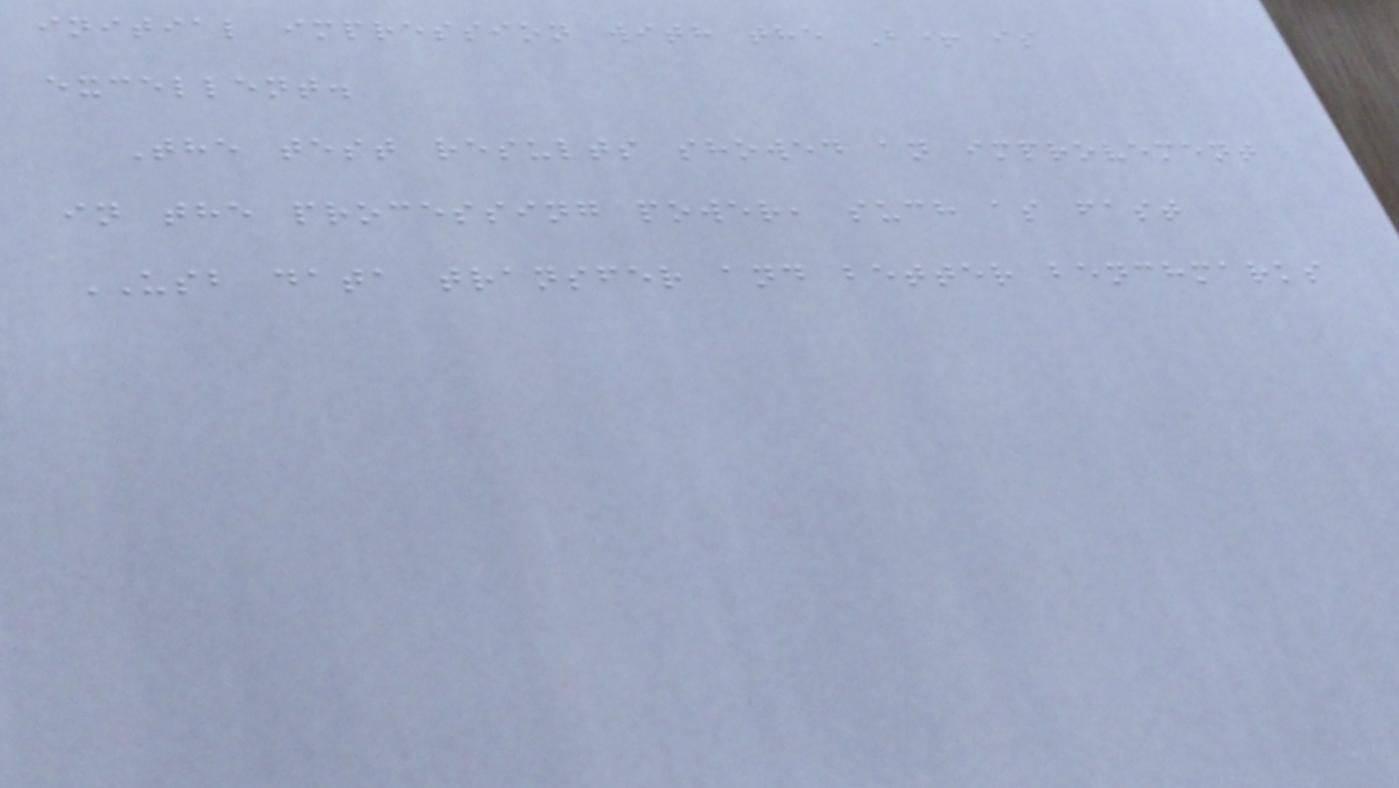initial impression with the B+ is
excellent.
The test results showed an improvement
in the processing power, such as fast
USB data transfer and better benchmarks
